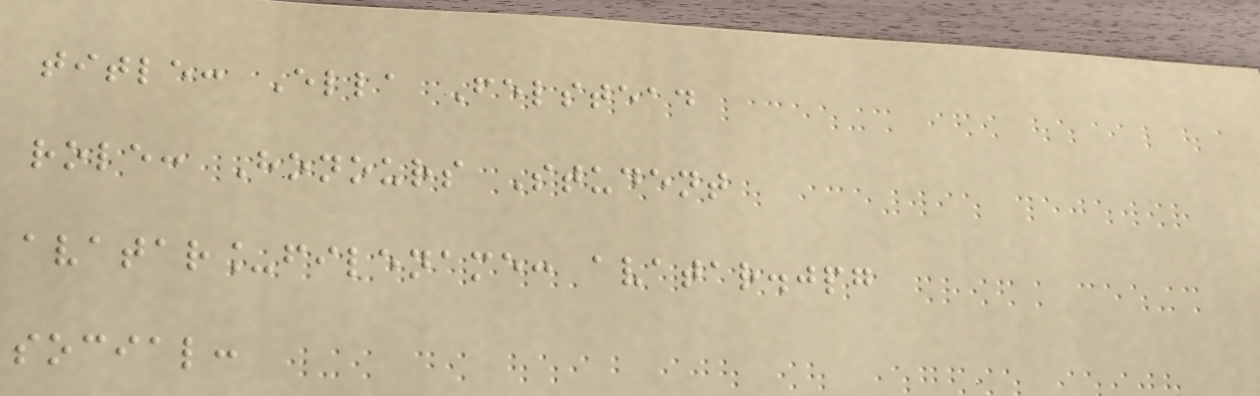title: Ella Felstead
role: Honours Student
avatar_filename: avatar.jpg
social:
